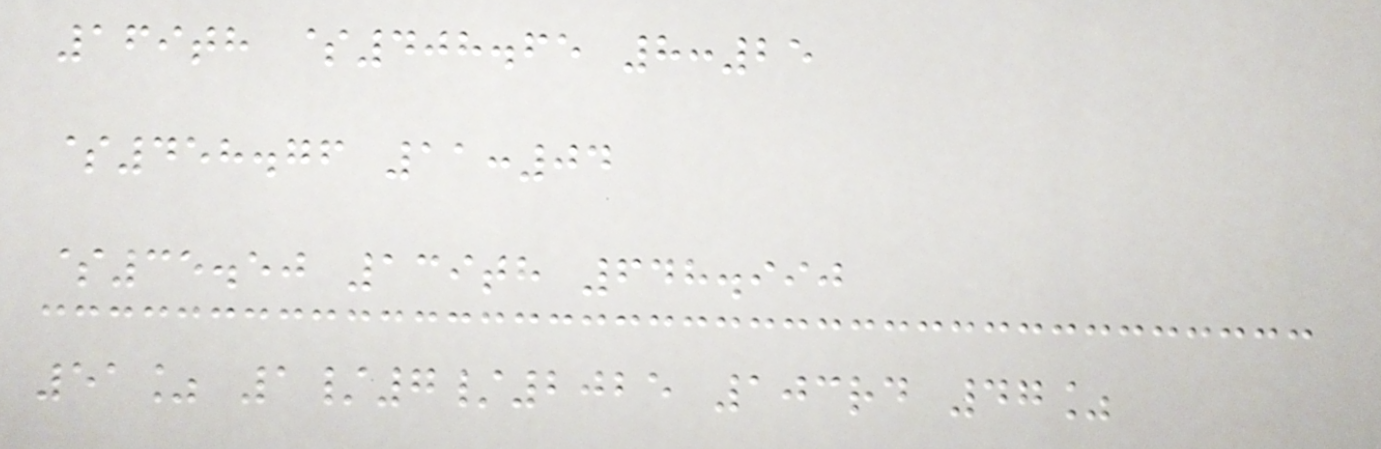169th $408.65 8:25
$458.76 11:04
$35.50 139th 648.990
51% 1/7/2025 103rd 47%
